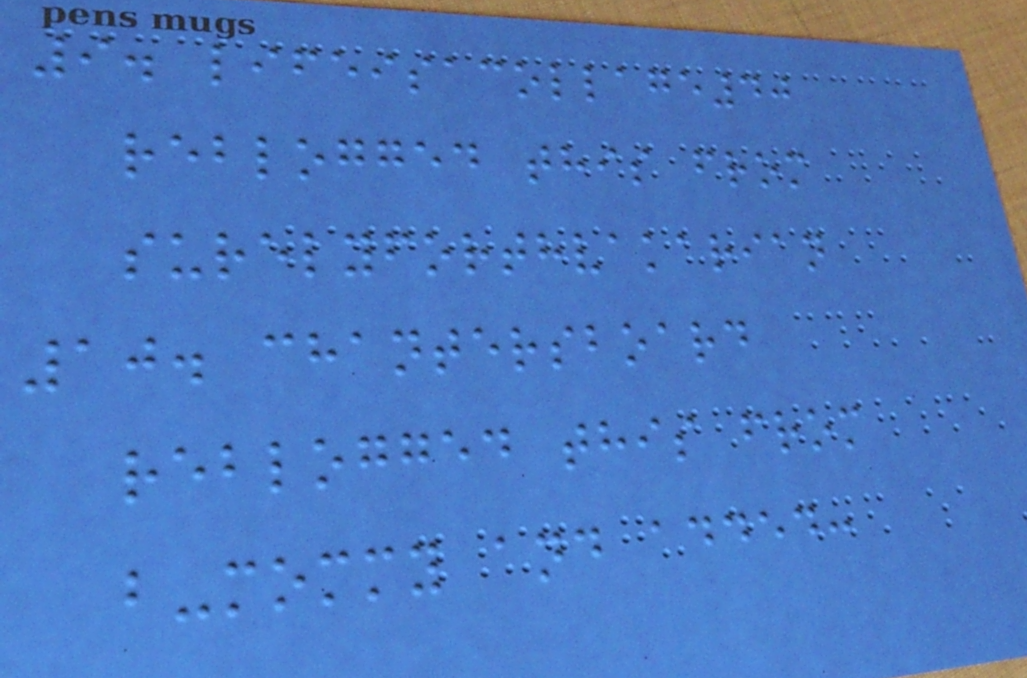9. lifeisacollage40
reblogged this from
surelyforthvakarian
10. chantersboard
reblogged this from
b-mommy and added:
